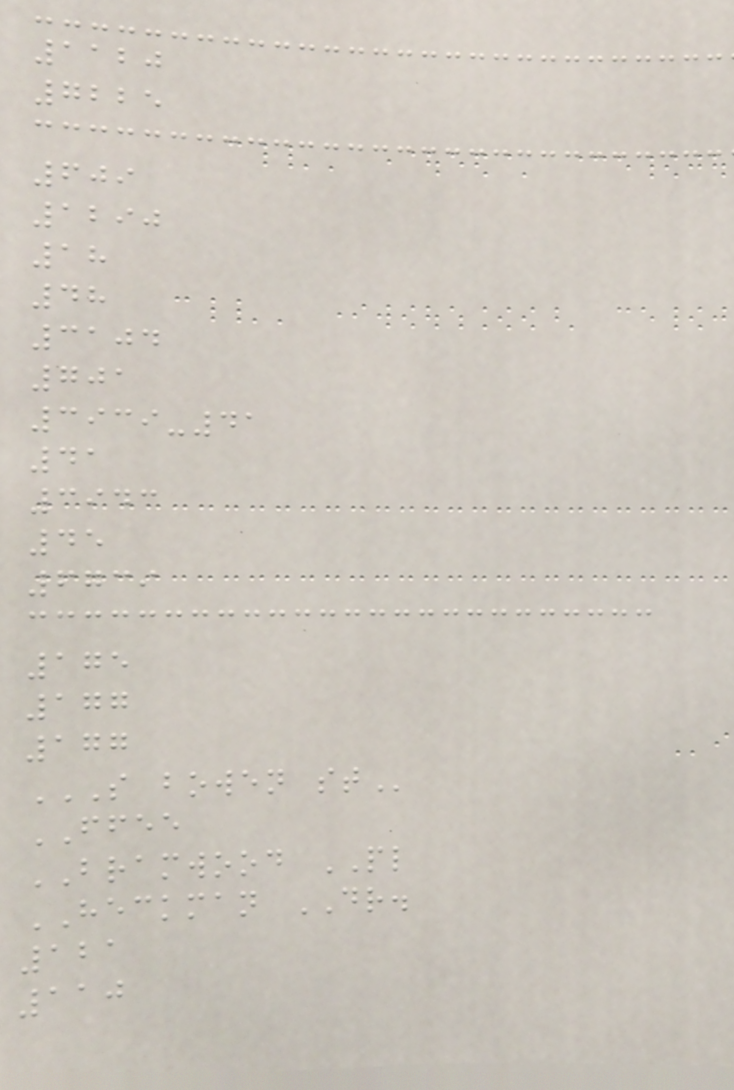1120
7225
609
1290
18
48
3104
701
3939-41
41
3943
45
6739
175
177
177
S BOWEN ST
FFEE
BRAMWOOD PL
HECKMAN DR.
121
110
